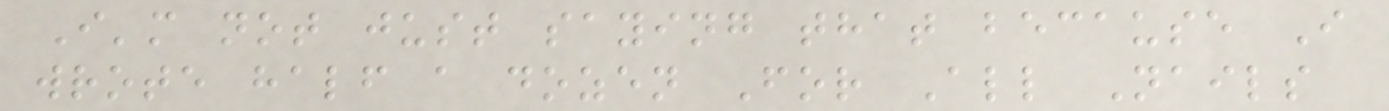I'm not just saying that because I
wrote half a dozen For All Nails
